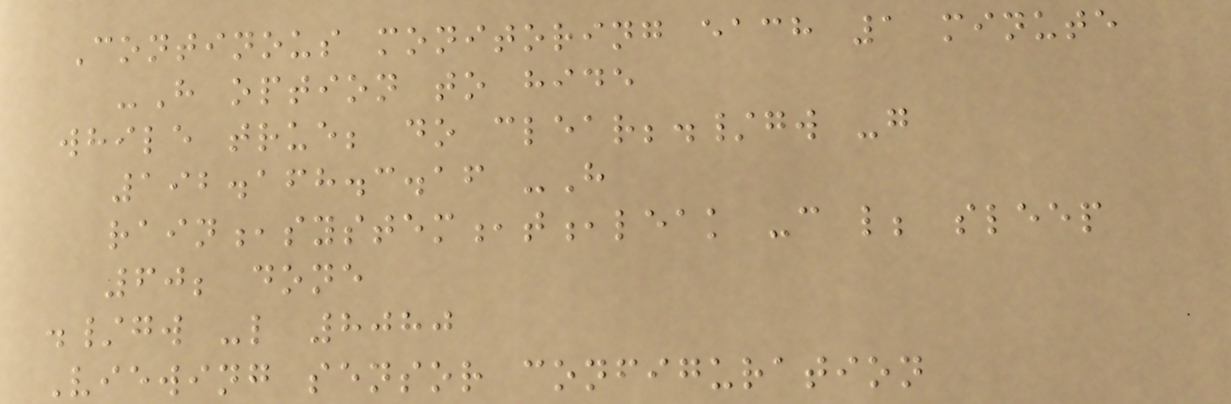Continous monitoring each 1 minute
-H option to hide
while true; do clear;./gw -g
192.168.3.16 -H
rain,system,t,leak -c l; sleep
60; done
./gw -l 8080
Viewing sensor configuration
